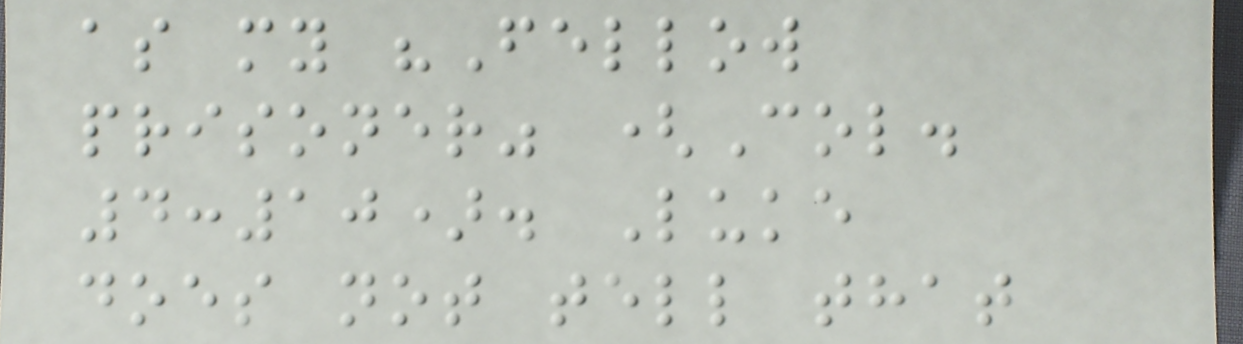as my "Fellow
prisoner" (Col.
4:10). Luke
does not tell that
